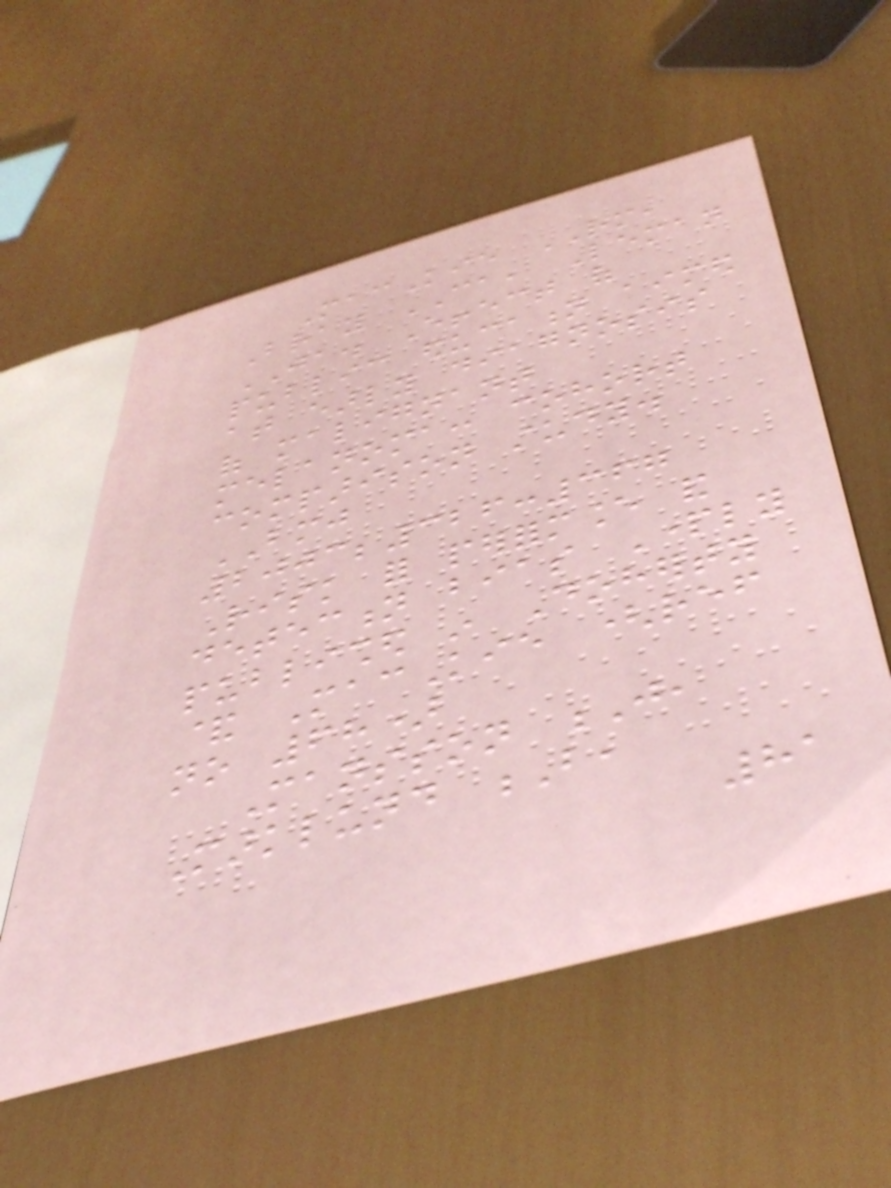MacKie RM,
Bray CA, Leman
JA. Effect of
public education aimed
at early diagnosis
of malignant
melanoma: cohort
comparison study.
BMJ
2003;326:367
Risk for performance and
detection bias Partly
published in Doherty
& MacKie (ref
no 68)
Mansson J,
Marklund B,
81
